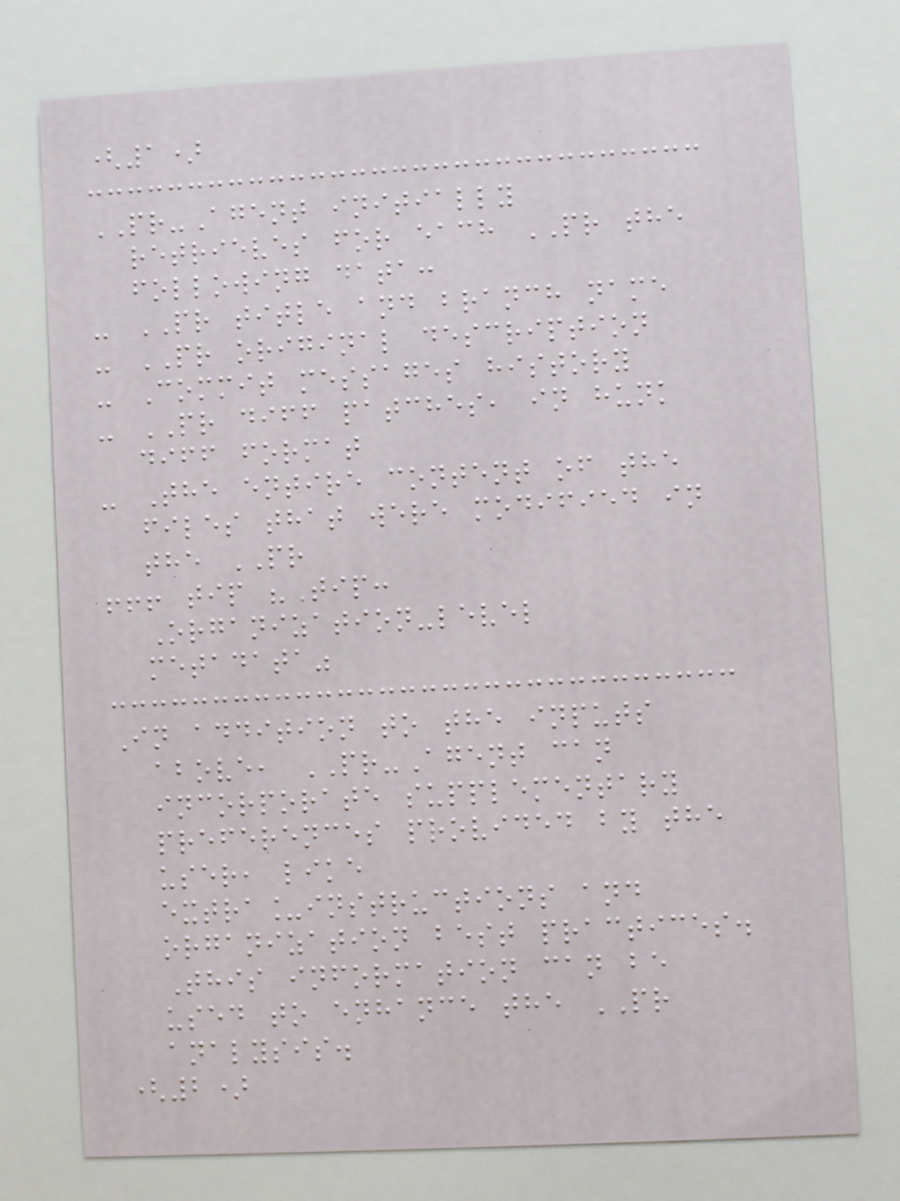(1)
PR-Agent initially
retrieves for each PR the
following data:
- PR title and branch name
- PR original description
- Commit messages history
- PR diff patches, in hunk
diff format
- The entire content of the
files that were modified in
the PR
!!! tip "Tip:
Organization-level
metadata"
In addition to the inputs
above, PR-Agent can
incorporate supplementary
preferences provided by the
user, like
extra_instructions and
organization best practices.
This information can be
used to enhance the PR
analysis.
(2)
